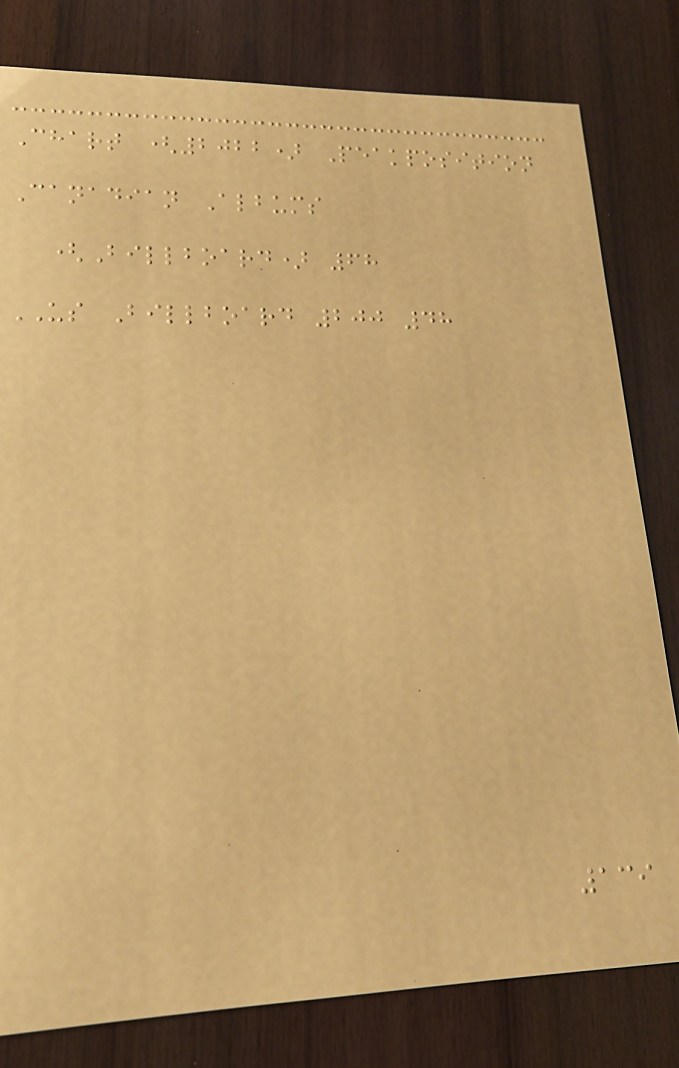Chart (2022) Peakposition
Canadian Albums
(Billboard) 68
US Billboard 200 48
139
